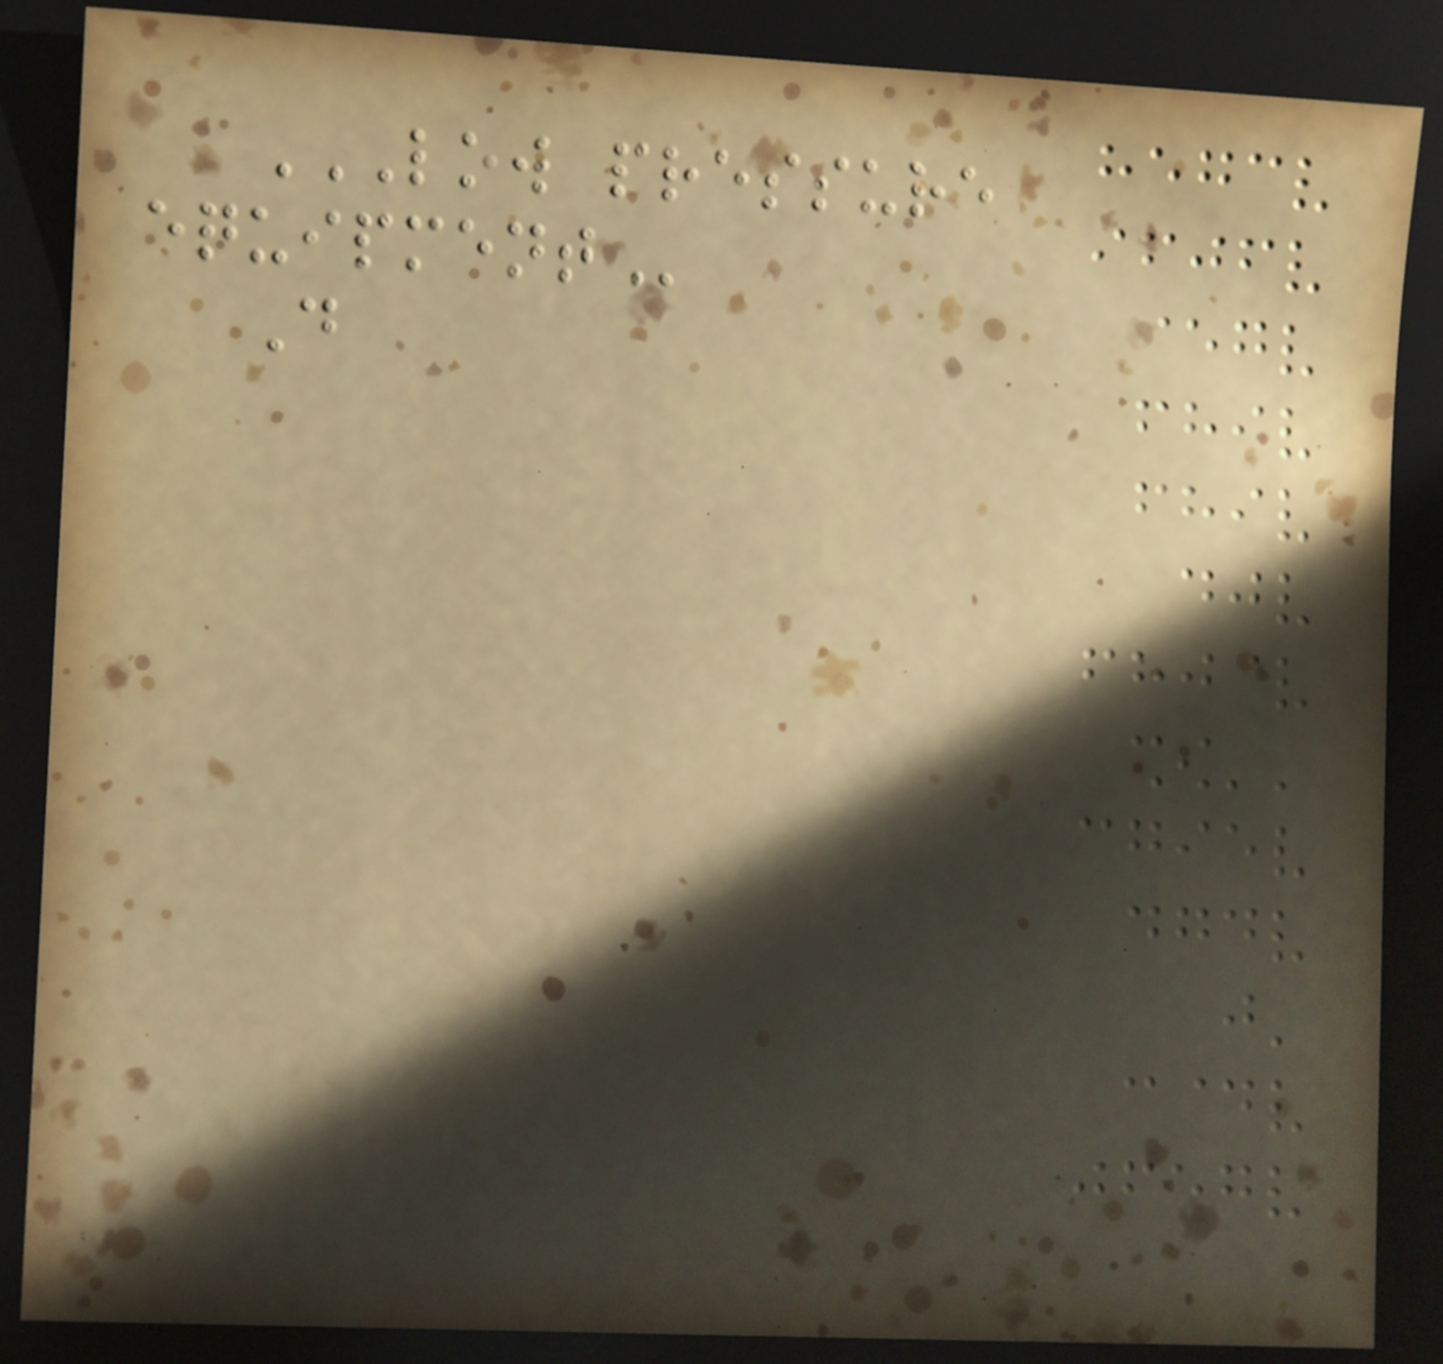LOW PRESSURE
EQUIPMENT
D
